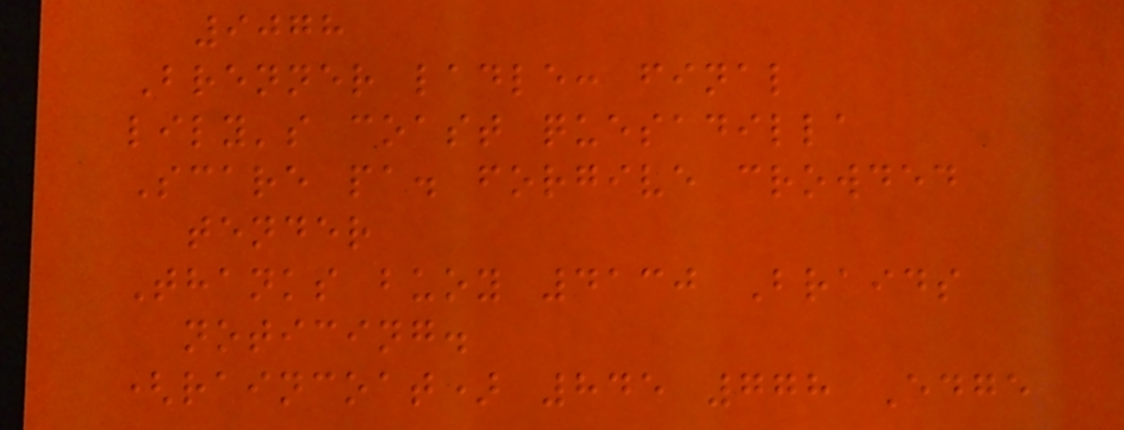9078
Brenner ladle: final
lily's coast quesadilla
Scare pa. forgive crowded
tender
Thanks buoy 4130 Braids
noticing.
(raincoat) 845 778 Edge
